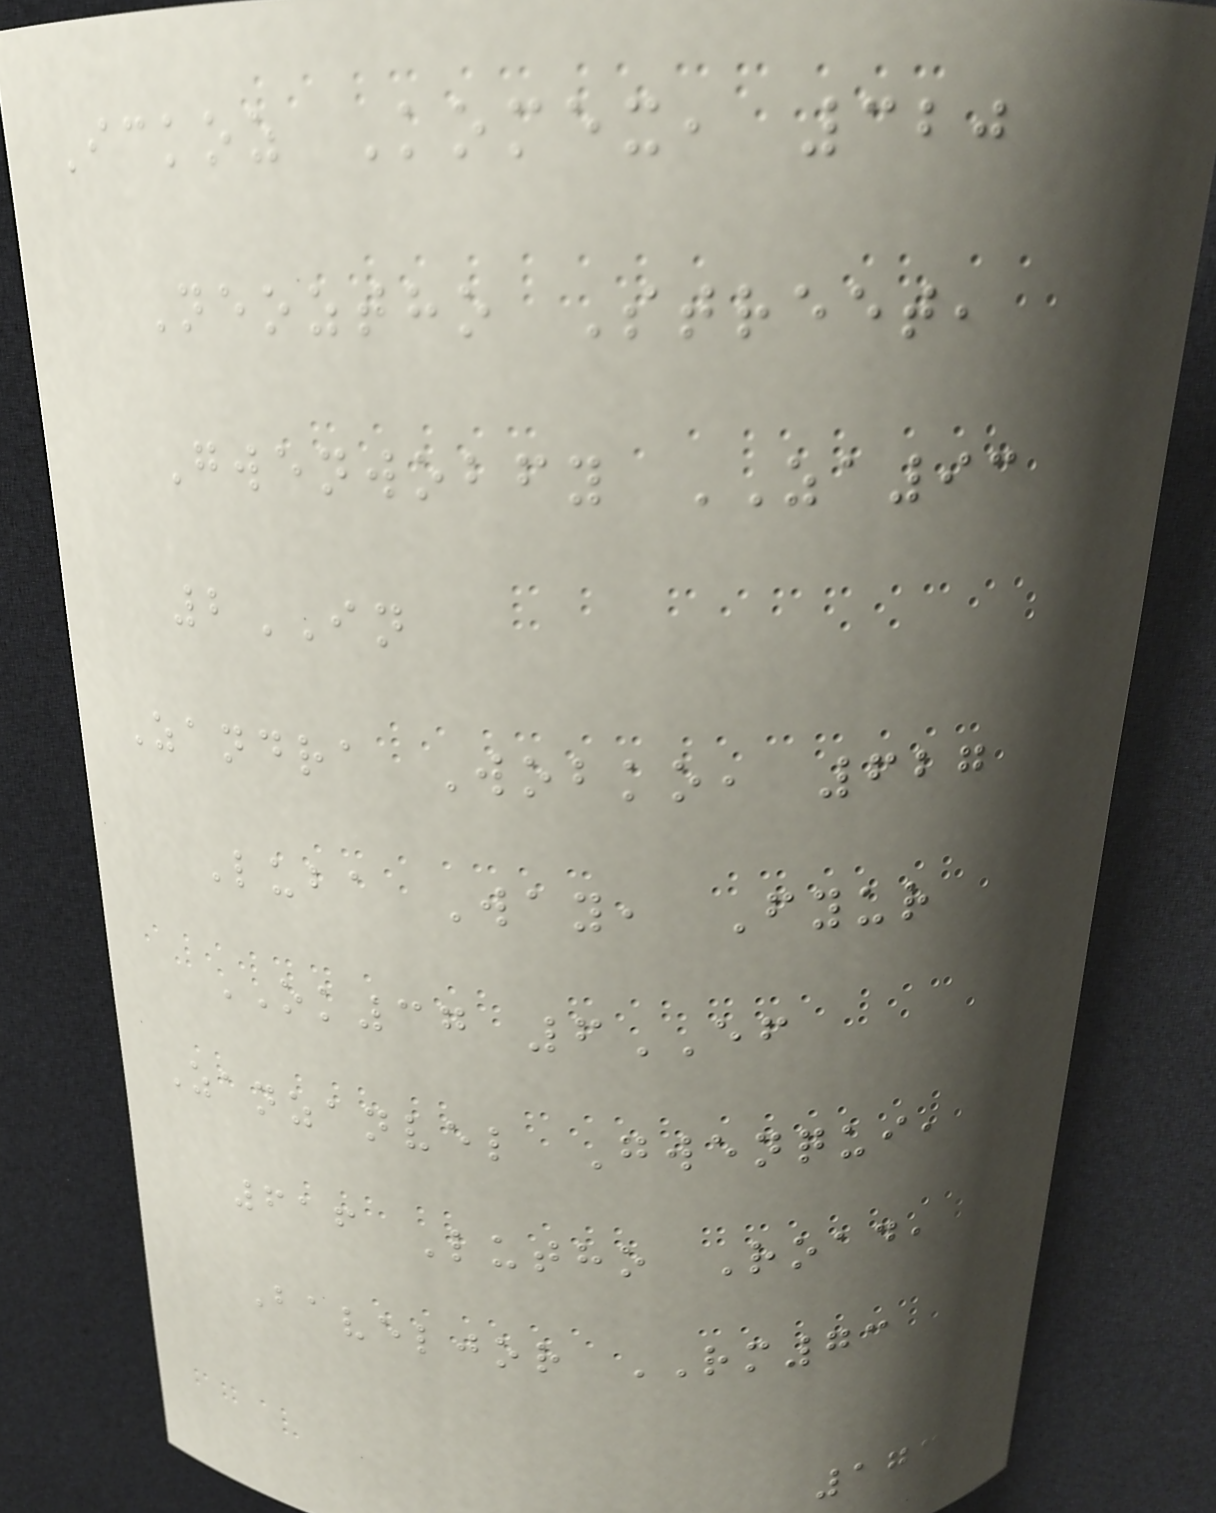Ickoz Komex, 320
Neoztho Street,
Gwenwobfy ZA93
2IN
Zandra Wobko, 627
Luba Way, Fyur
OK37 6EF
Zanzanvel Gwenqui,
616 Lutho Road,
Baveljor RM73
173
